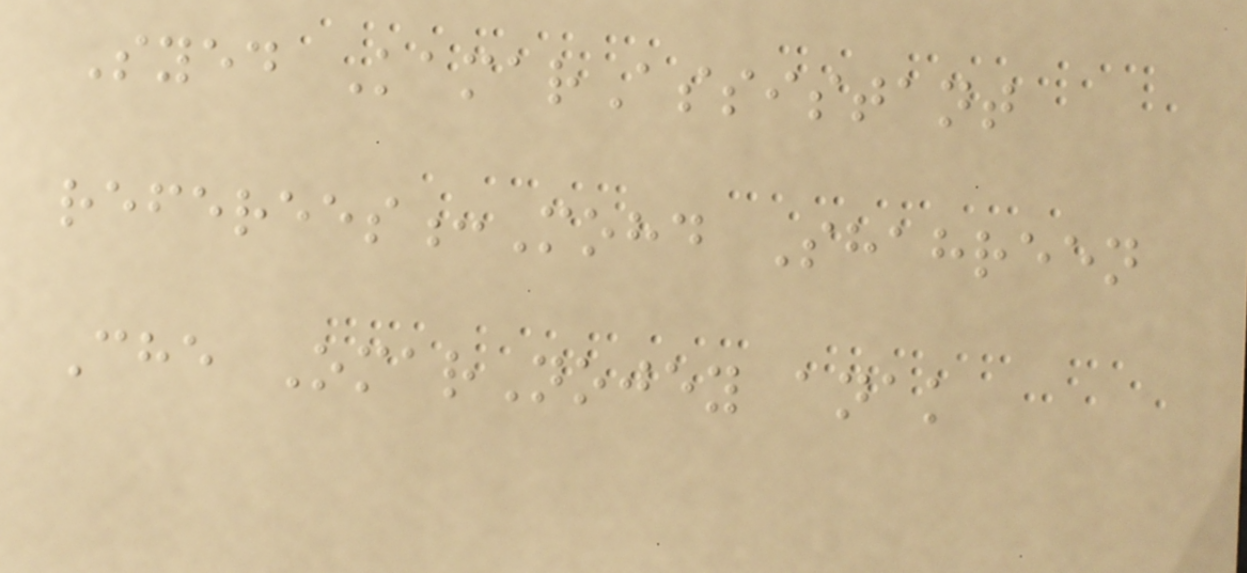Syed KamarAssistant
referees:Mohd Shahreen
Che OmarNojey anak
